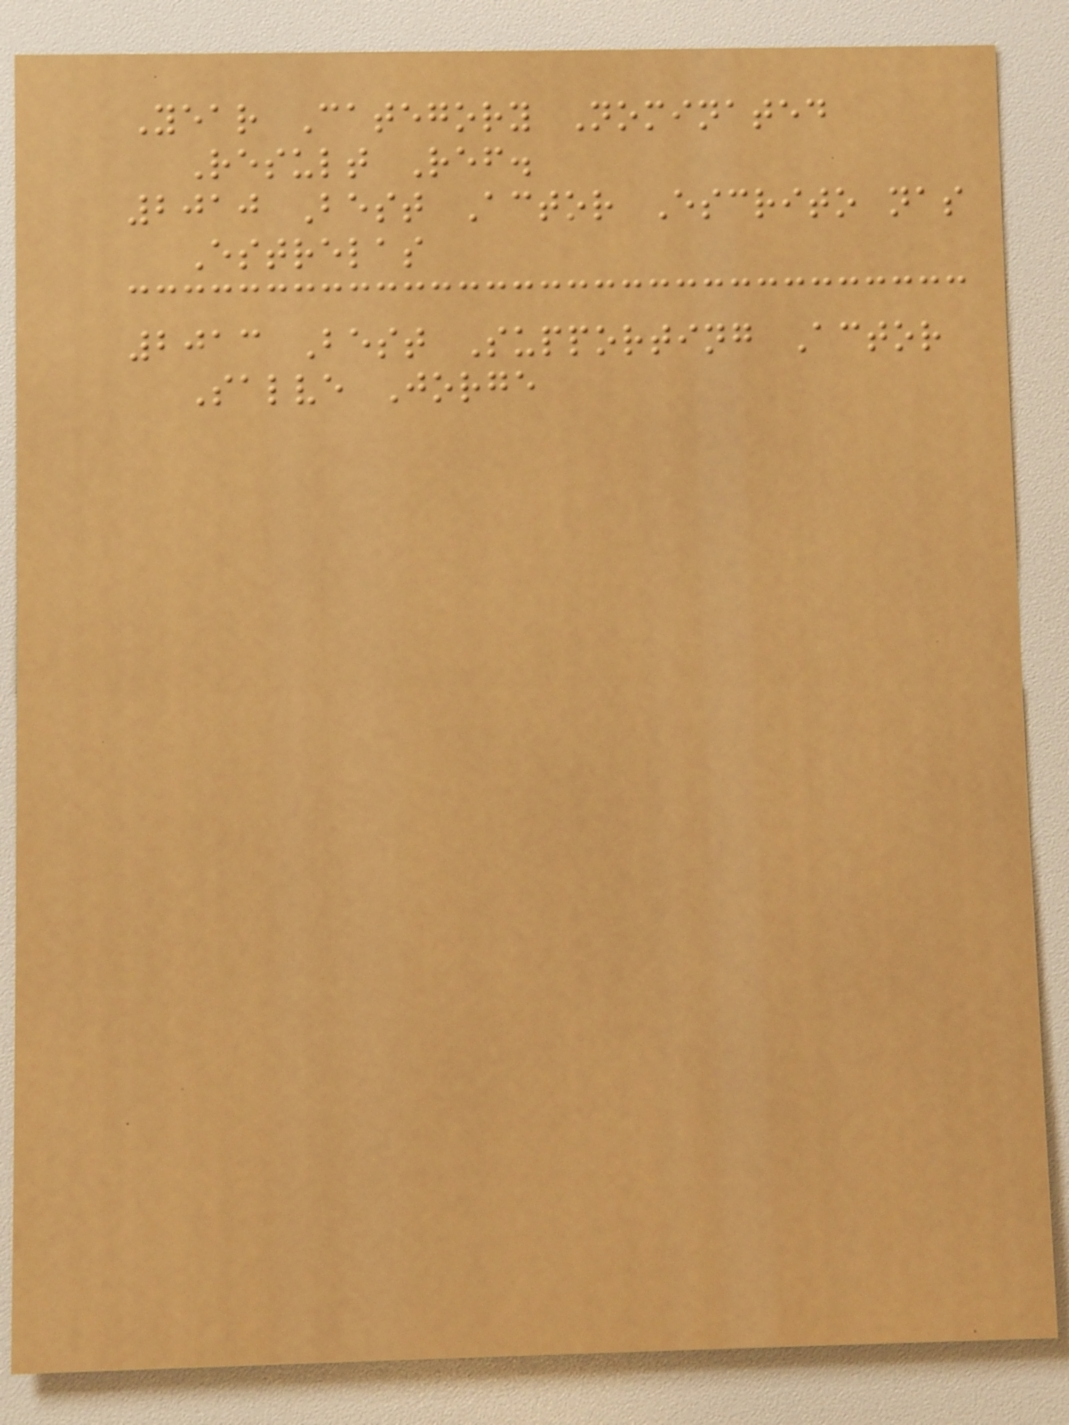Year Category Nominated
Result Ref.
2010 Best Actor Escrito nas
Estrelas
2013 Best Supporting Actor
Salve Jorge
